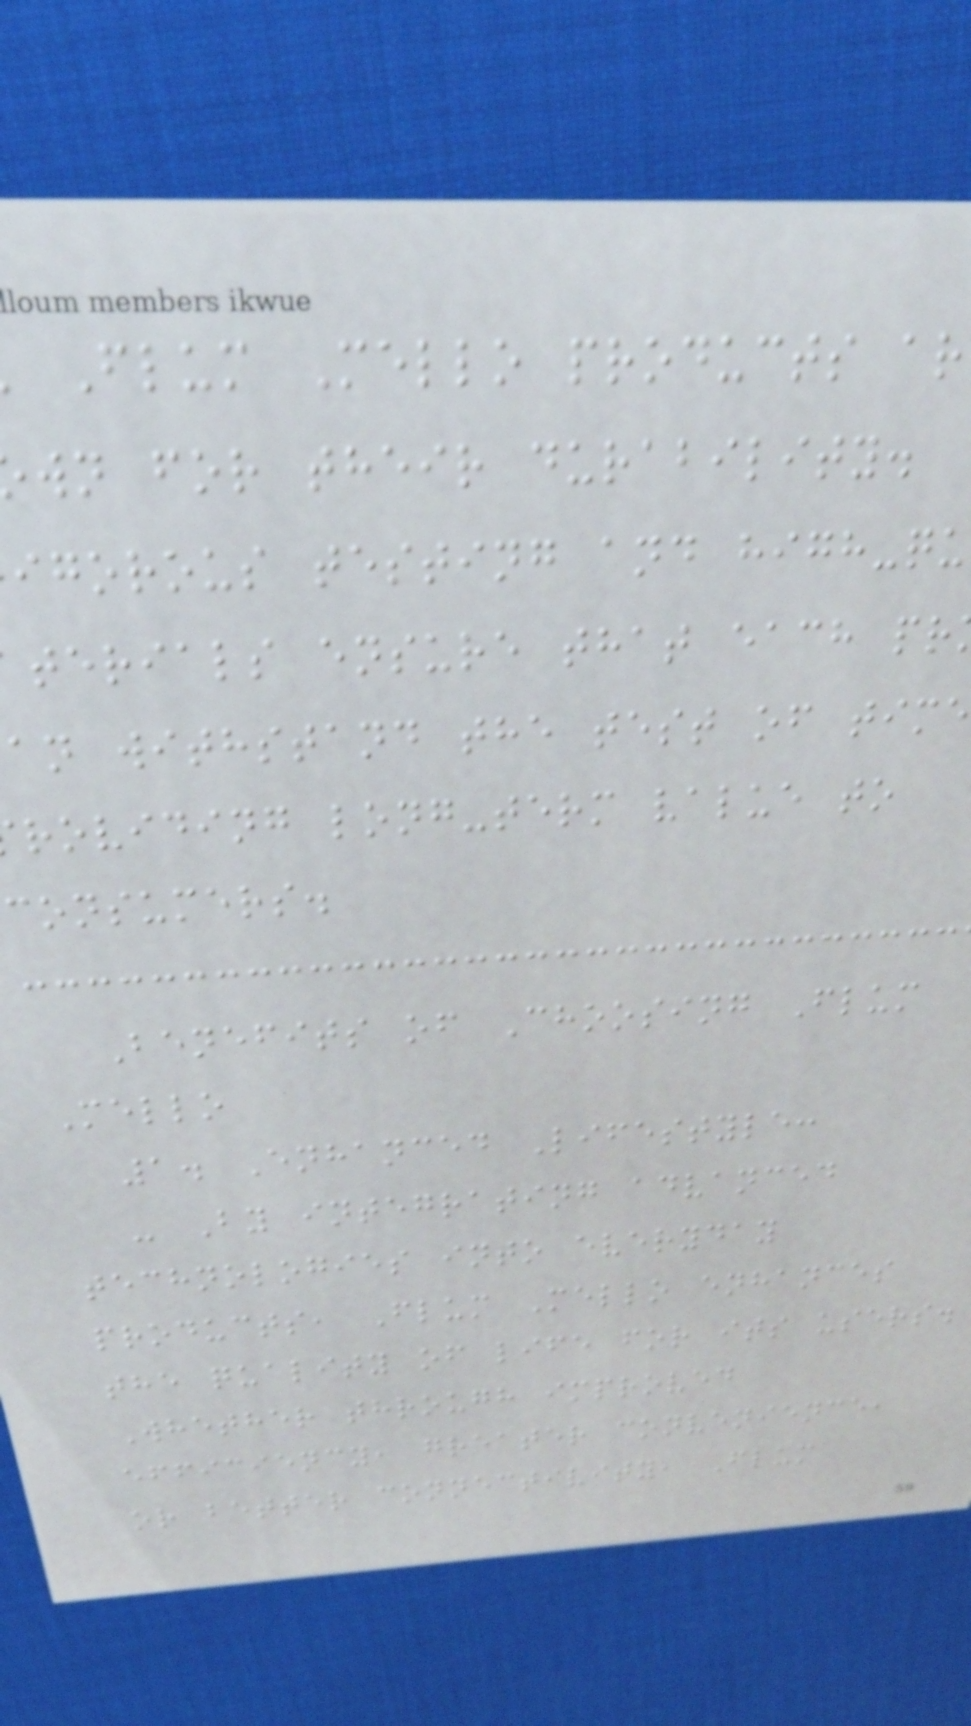Flum Mello products ar
wn for their durability.
igorous testing and high-qu
terials ensure that each pr
an withstand the test of time
roviding long-term value to
consumers.
Benefits of Choosing Flum
Mello
1. Enhanced Lifestyle:
- By integrating advanced
technologies into everyday
products, Flum Mello enhances
the quality of life for its users.
Whether through improved
efficiency, greater convenience,
or better connectivity, Flum
